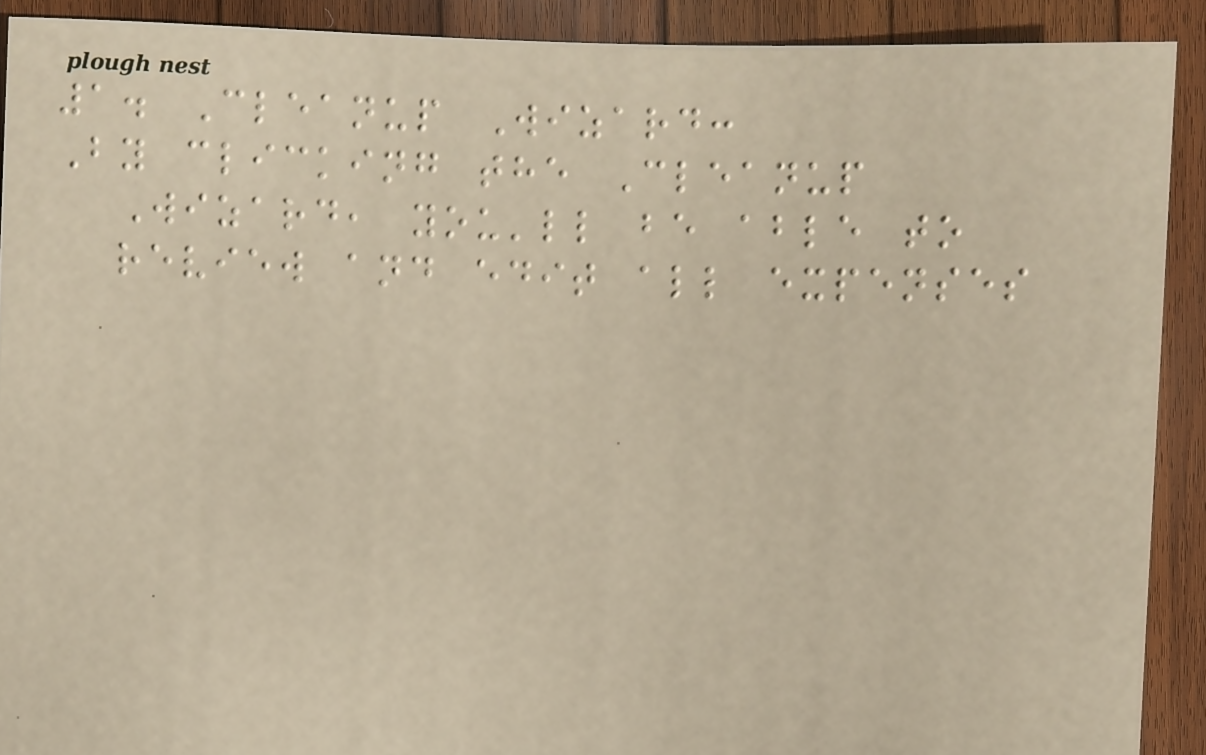1. Cleanup Wizard:
By clicking the Cleanup
Wizard, you'll be able to
review and edit all expenses
